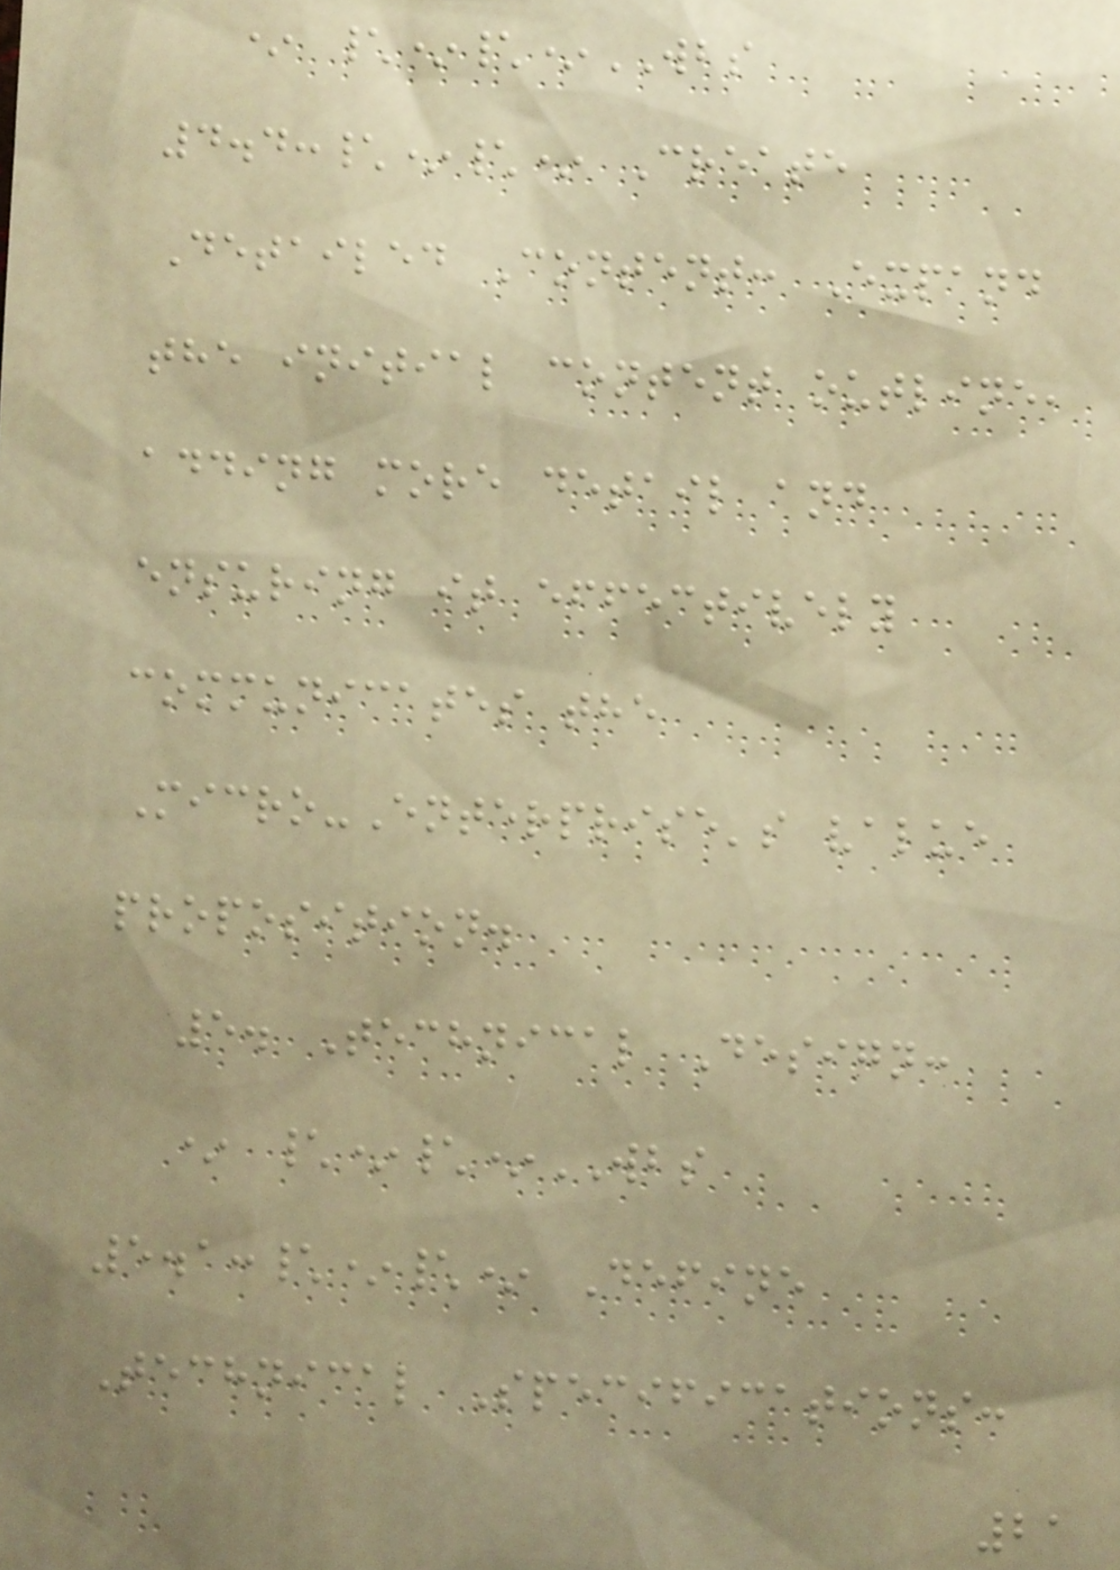* \*\*WBS
4.4:\*\* Create
Detailed Content: Expand
the initial content outline,
adding more detail and
ensuring it effectively
communicates the
Micro-Enterprise's value
proposition.
5. Technical Design:
* \*\*WBS
5.1:\*\* Define
Technical Specifications:
21
